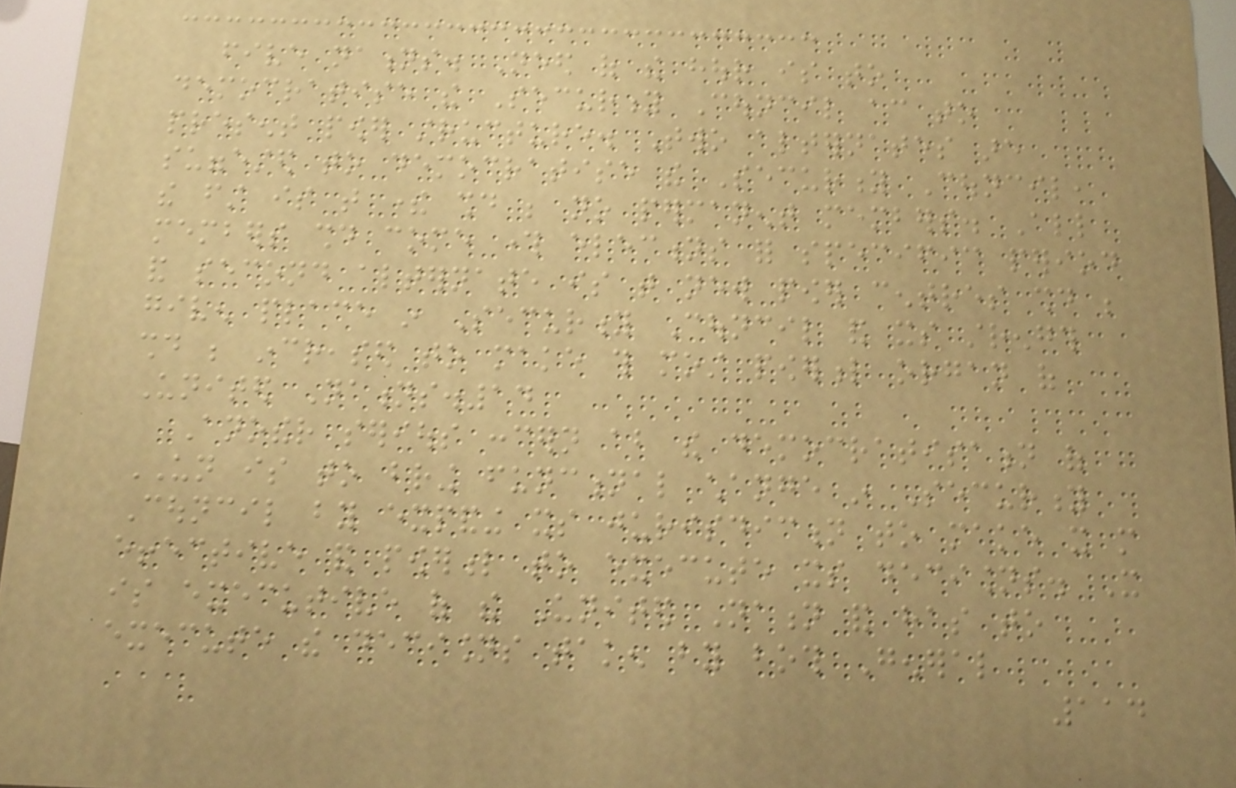five nations. Need of the hour is to
democratise the Security Council according to
present power structure. Two alternates are
suggested to democratise the Security Council,
the first is that there should be no permanent members. All
members should come through elections for specific period
and second alternate is that new power centres should be
given place in Security Council and its strength
should be increased to make this most powerful organ of
United Nations.14
Another serious concern about the democratisation of
UN is to bring functional change in Security
Council by expanding its jurisdiction to make it more
effective and powerful to execute its decisions. It
is executive of the United Nation and has to
execute the decisions taken by both General
114
